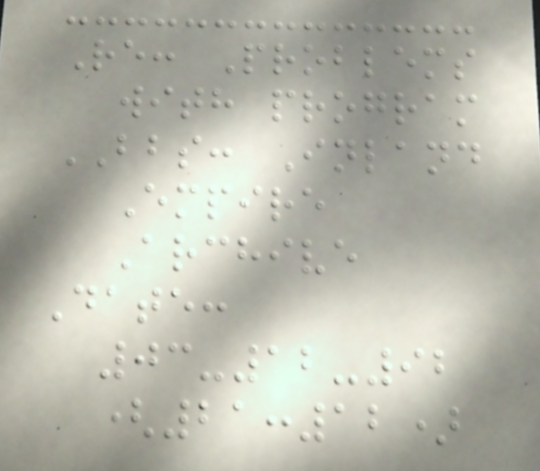Re: Problems
with program
BBS: Inland
Empire
Archive
Date:
03-12-92
(21:12)
